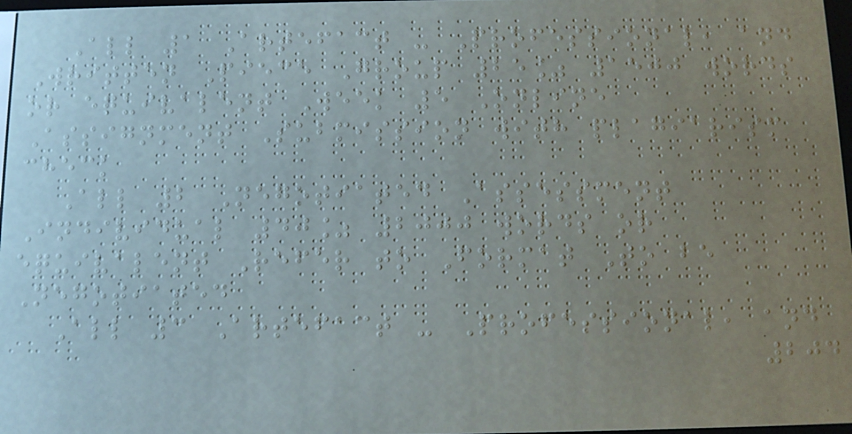All 1 Artefact - Professional, and
Written Piece Group 25% 1500 words
or equivalent Week 5 Online
Assignment Submission with plagiarism
check
All 2 Negotiated Assessment
Individual 40% 2000 words or
equivalent Refer to Format To be
Negotiated
All 3 Artefact - Professional, and
204
